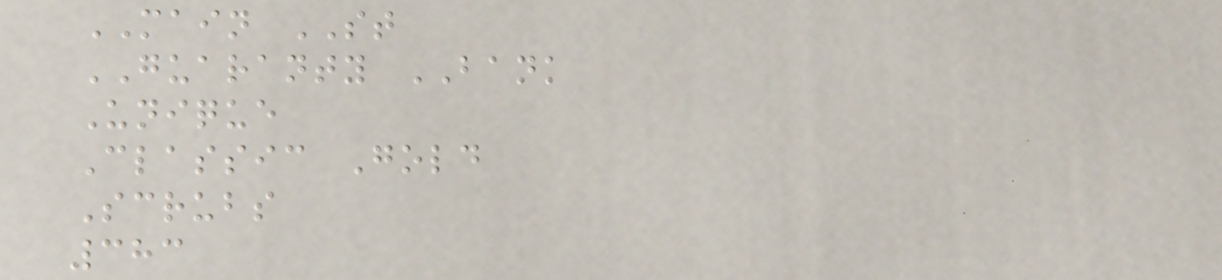MAIN ST
GUARANTY BANK
Unique
Classic Gold
Scrubs
383
